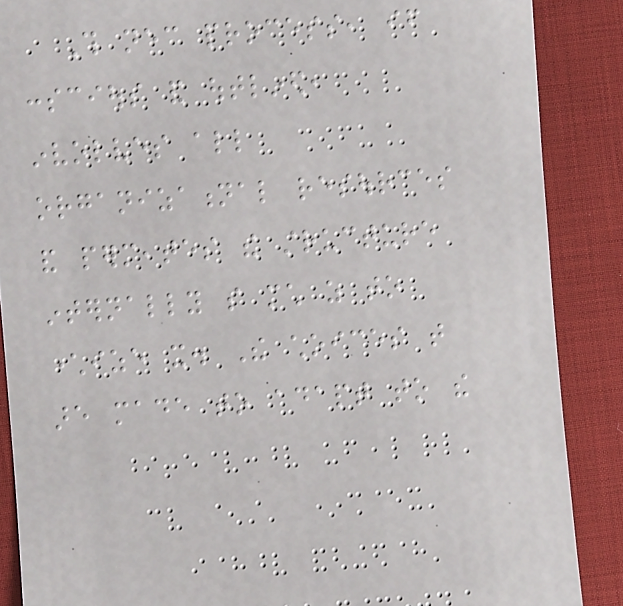This necessary process, if
conscious and outlined,
involves all
organizational resources
and permeates the structure
internally so much as to
characterize it. The choices that
are made to adapt to the
